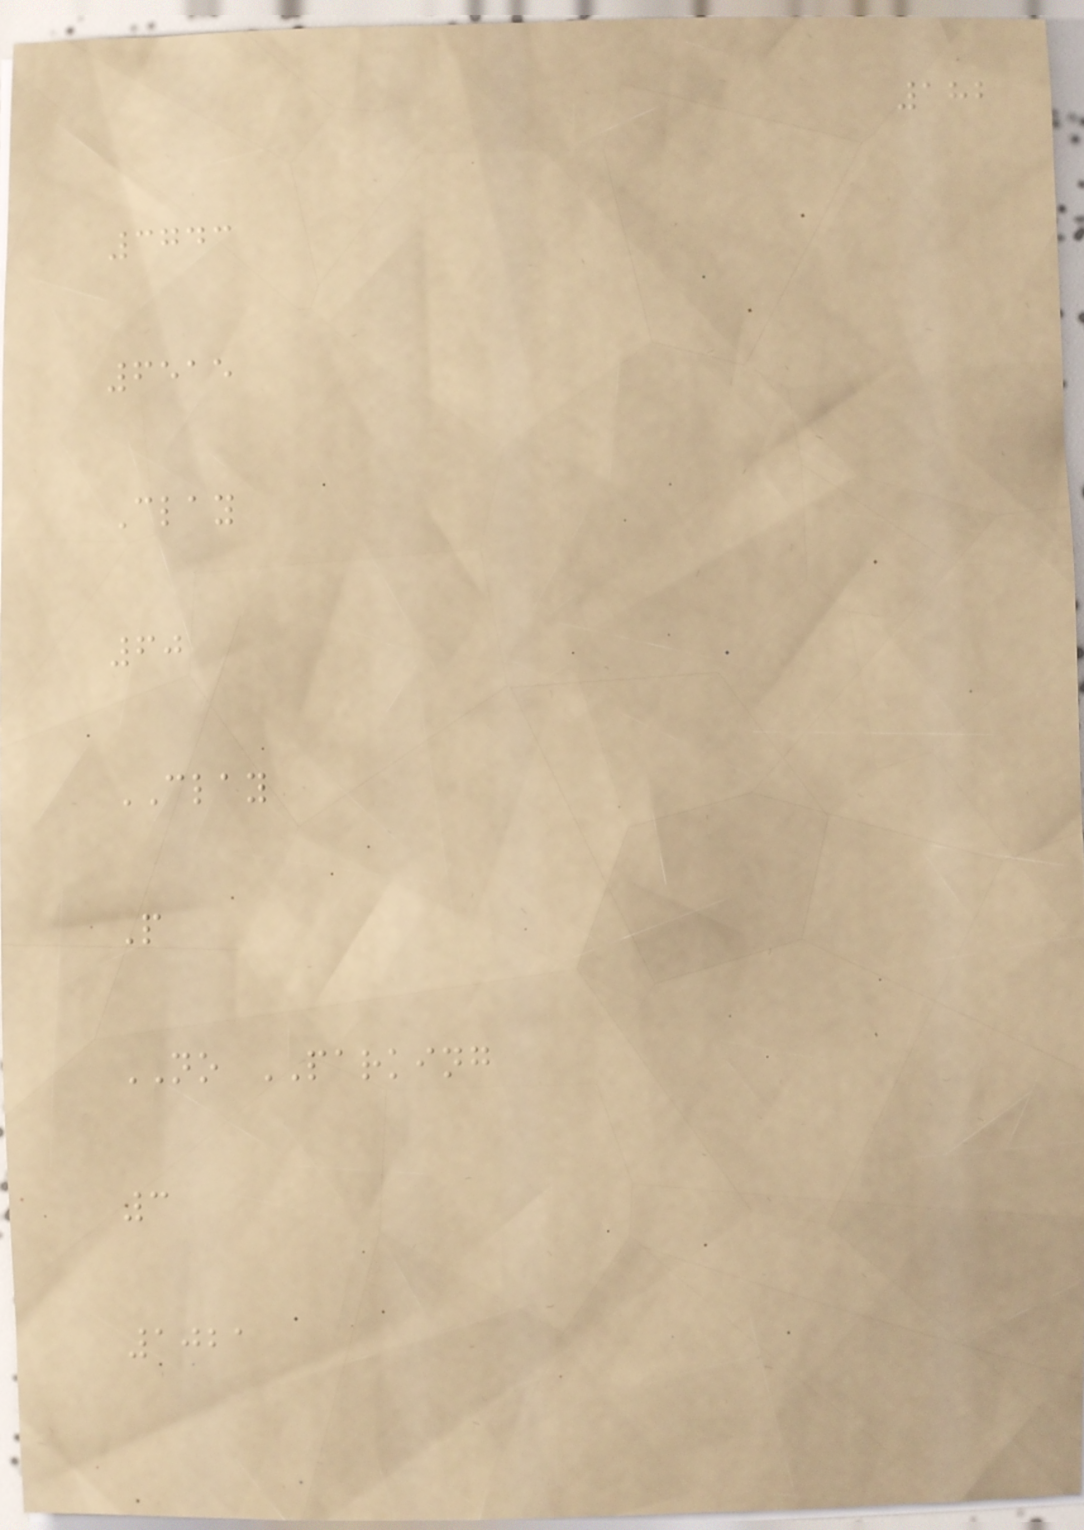182
3743
6515
Clay
60
CLAY
P
NO PARKING
3
1021
